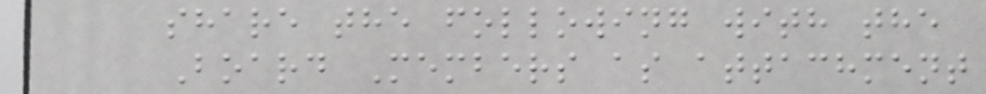share the following with the
Board Members as attachment
